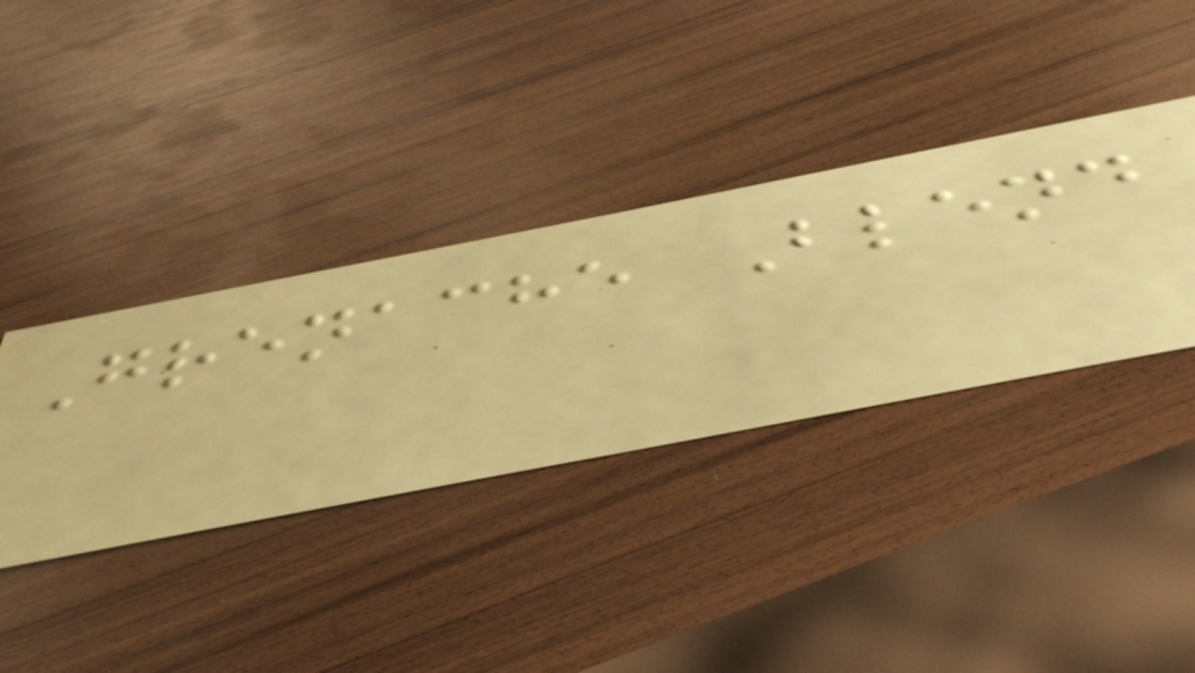Grenache Blend
